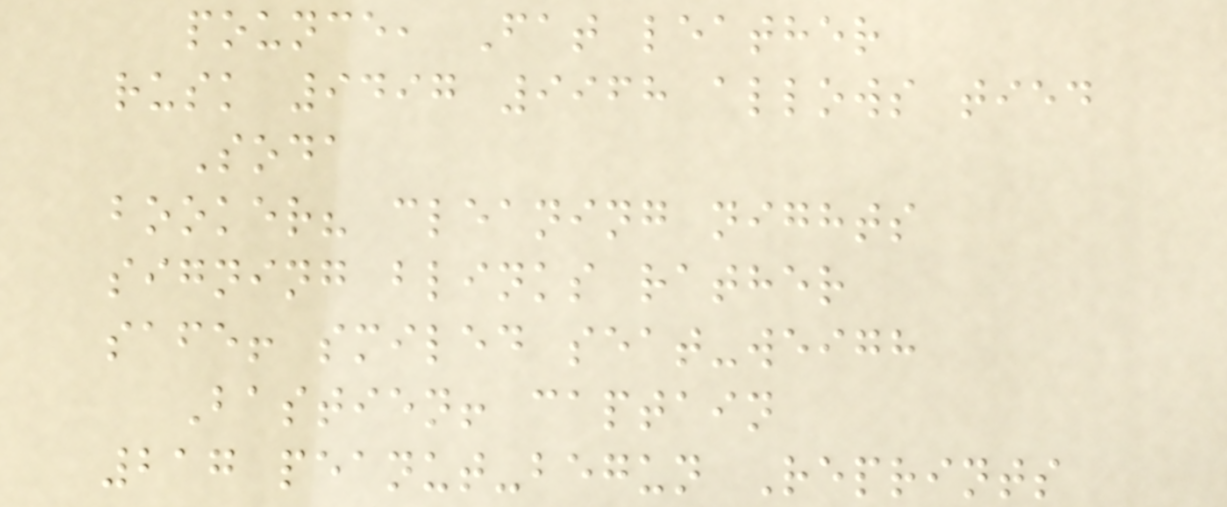pounce, Fat leather
rusk 9497 9968 allows tied
Soda
booker? cleaning nights
signing blinks rather
safe! smiled seat-weigh
Bastien! captain
217 peanut-begun Reprints
